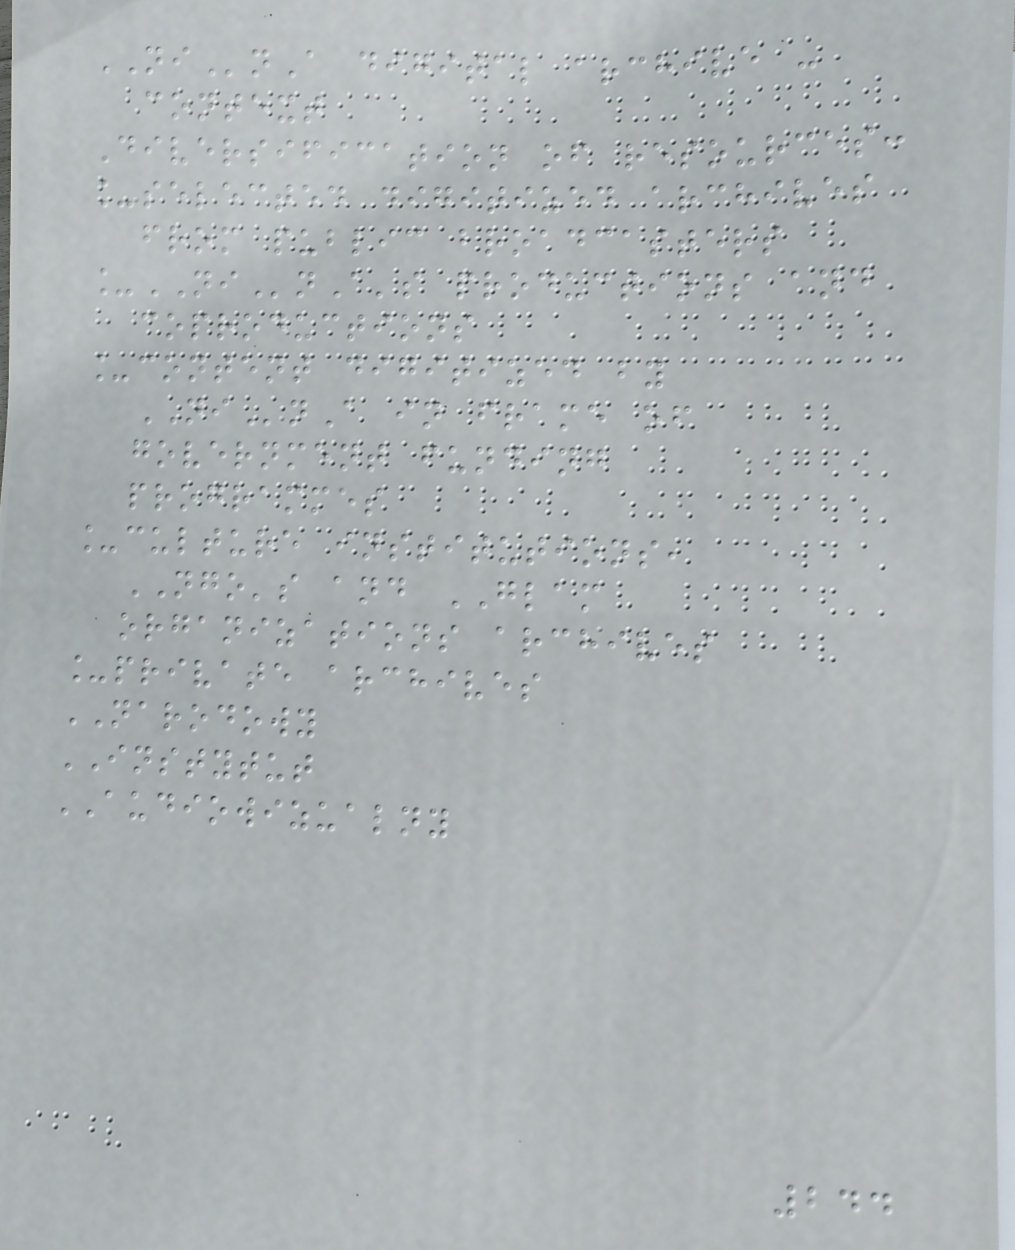NInA digital archive -
context
Diversification of resources:
_selected digitized archives
from public broadcasters
_NInA's productions and
coproductions
_content digitized by
NInA in frame of
government funding
programmes
_culture institutions,
NGO's and GLAM
organizations archives
_private archives
NARODOWY
INSTYTUT
AUDIOWIZUALNY
244
